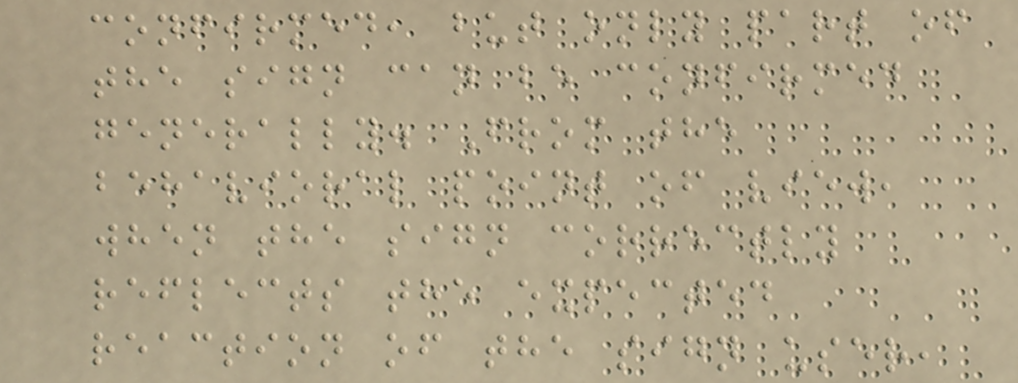confirmed, but only part of
the sign can be confirmed
generally. From the
behavioral point of view,
when the sign correctly
reflects the expected
reaction of the sign user,
